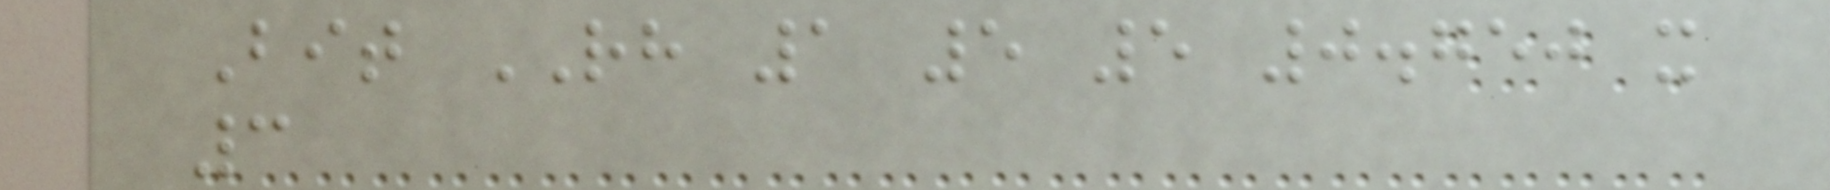Bit RH 1 5 5 0.750 x
3
